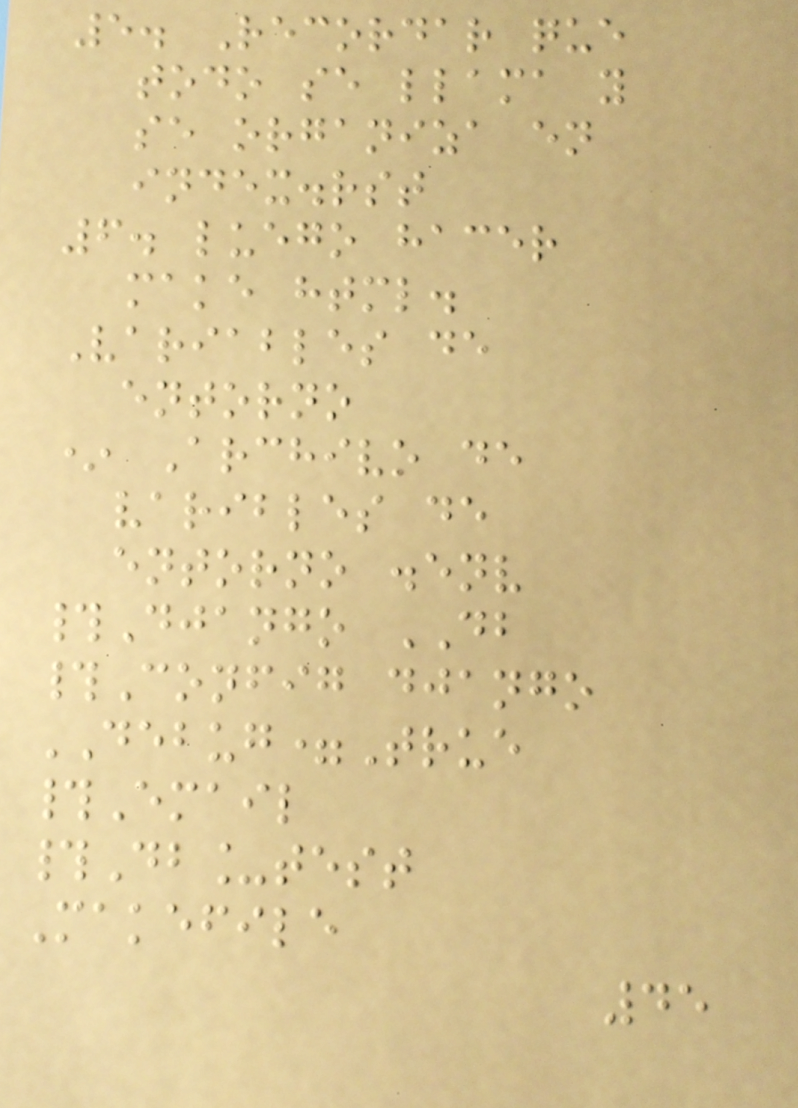5. Recordar que
todo se llama y
se organiza en
index.rst
6. luego hacer
make html.
Variables de
entorno
* Archivo de
varibles de
entorno .env
#Django DB
#Config django
DEBUG=True
#Email
#Db_test
Makefile
45
